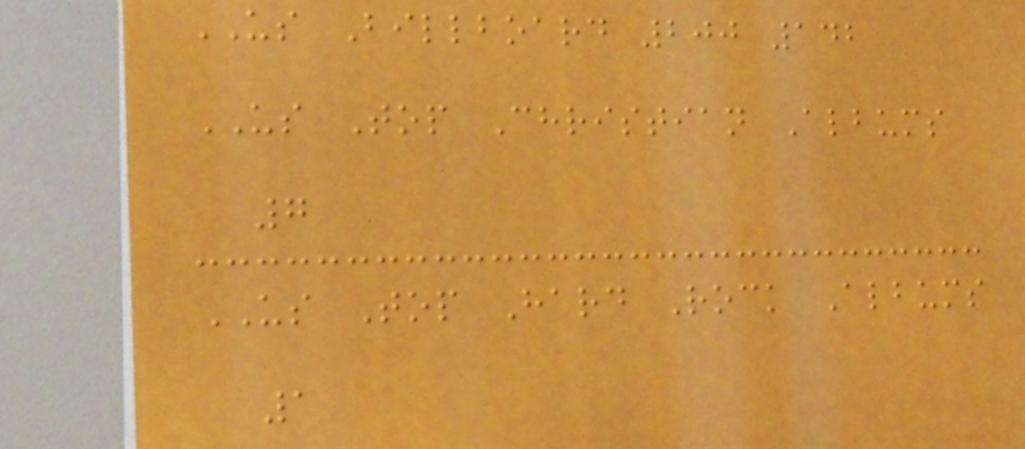US Billboard 200 142
US Top Christian Albums
7
US Top Hard Rock Albums
1
